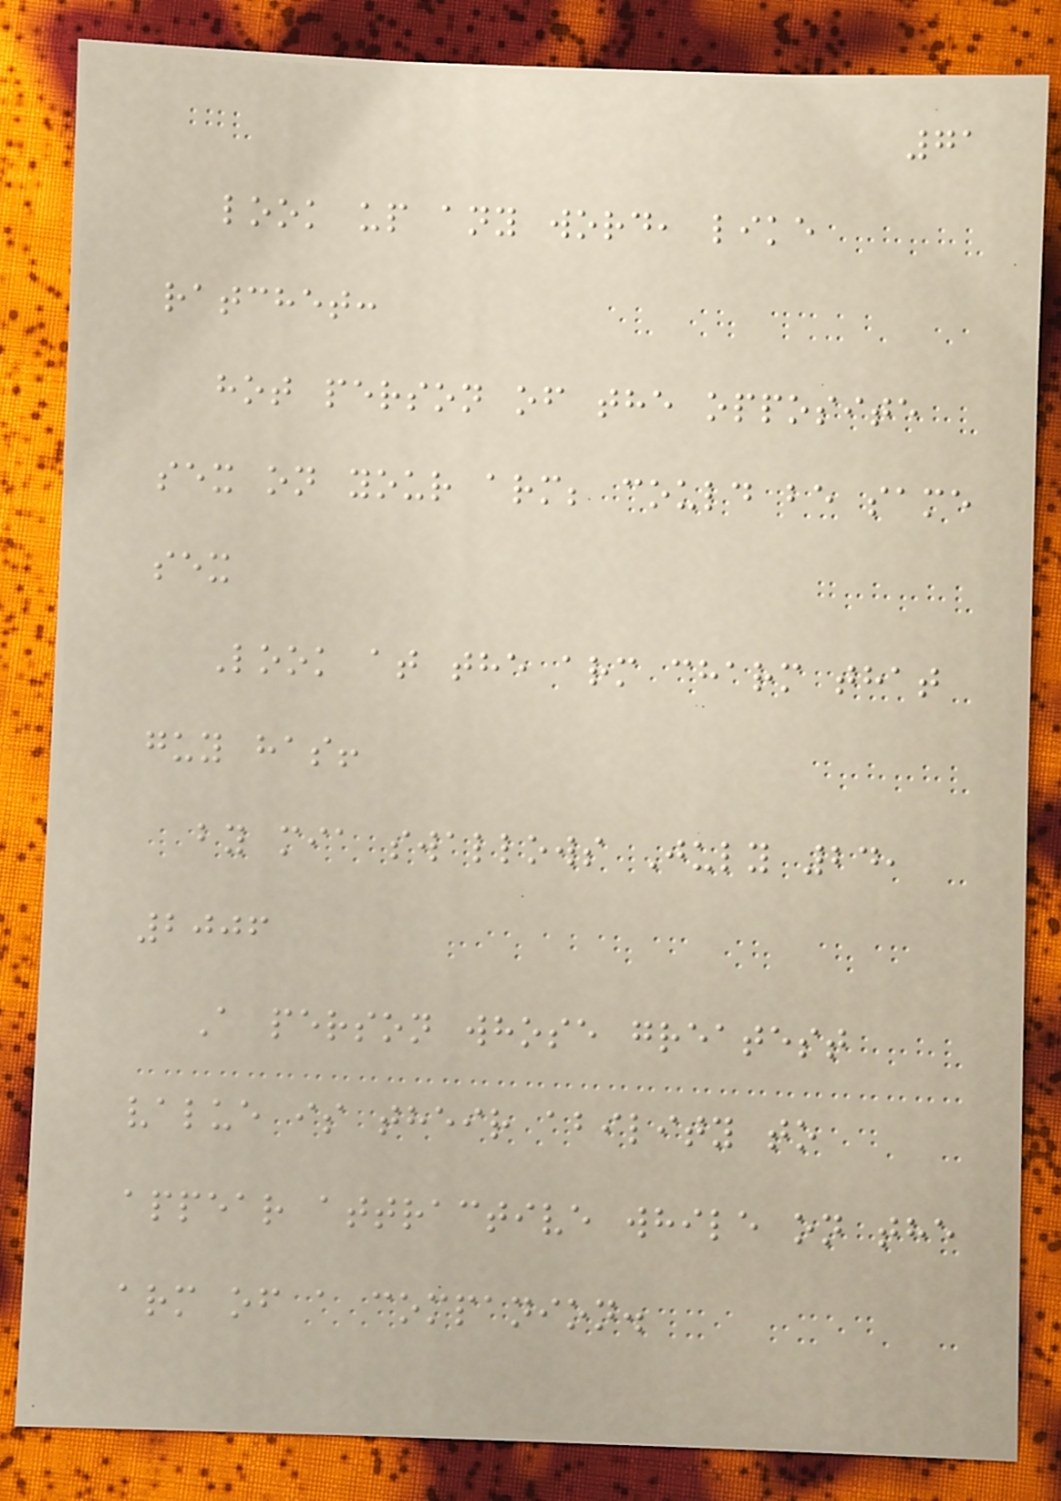71
look up any word, like
ratchet:
hot person of the opposite
sex on your arm; could be same
sex
Look at the arm charm that
guy has!
by mia swallows July 24,
2006
A person whose greatest
value is their ability to
appear attractive while on the
arm of a companion.
